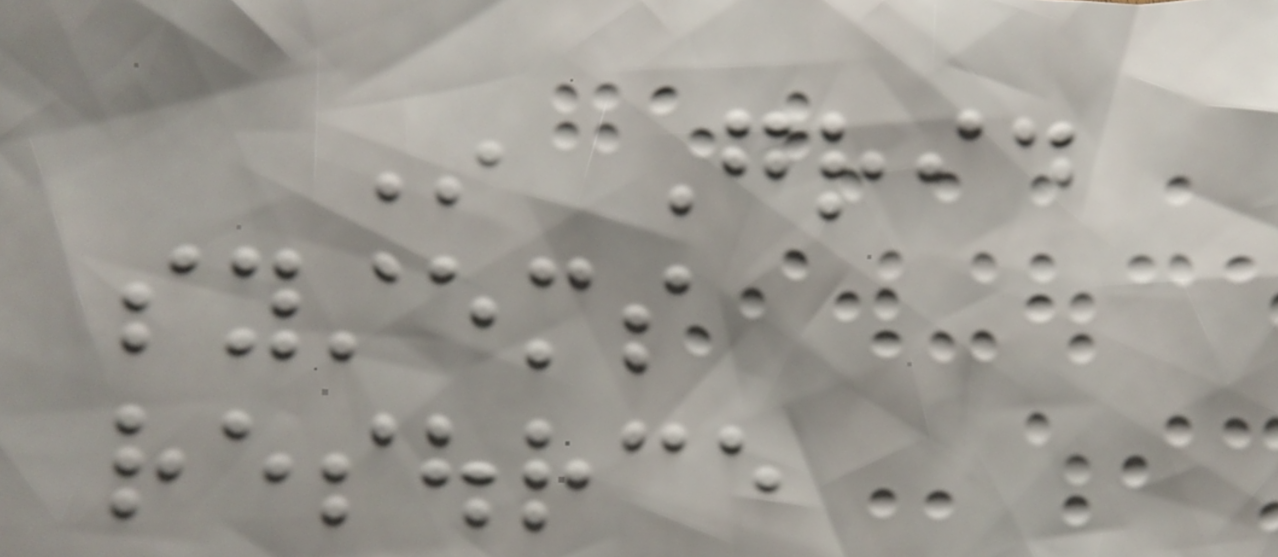In Grid
systems
resource
